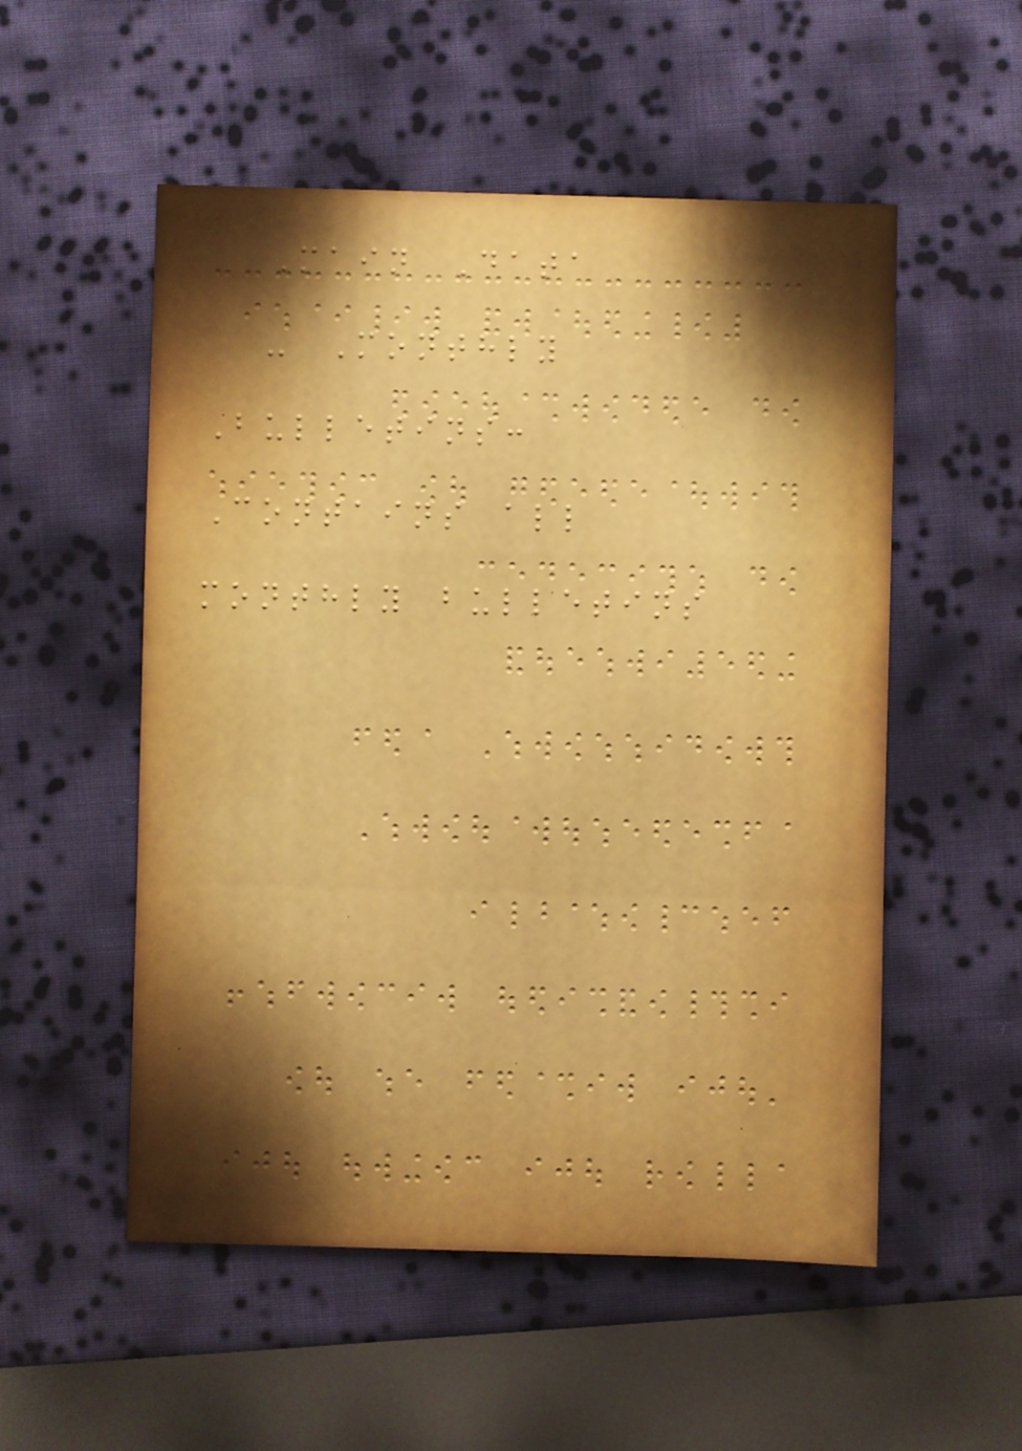Main Data
- Monthly
Bulletins:
Contains all
monthly bulletins
